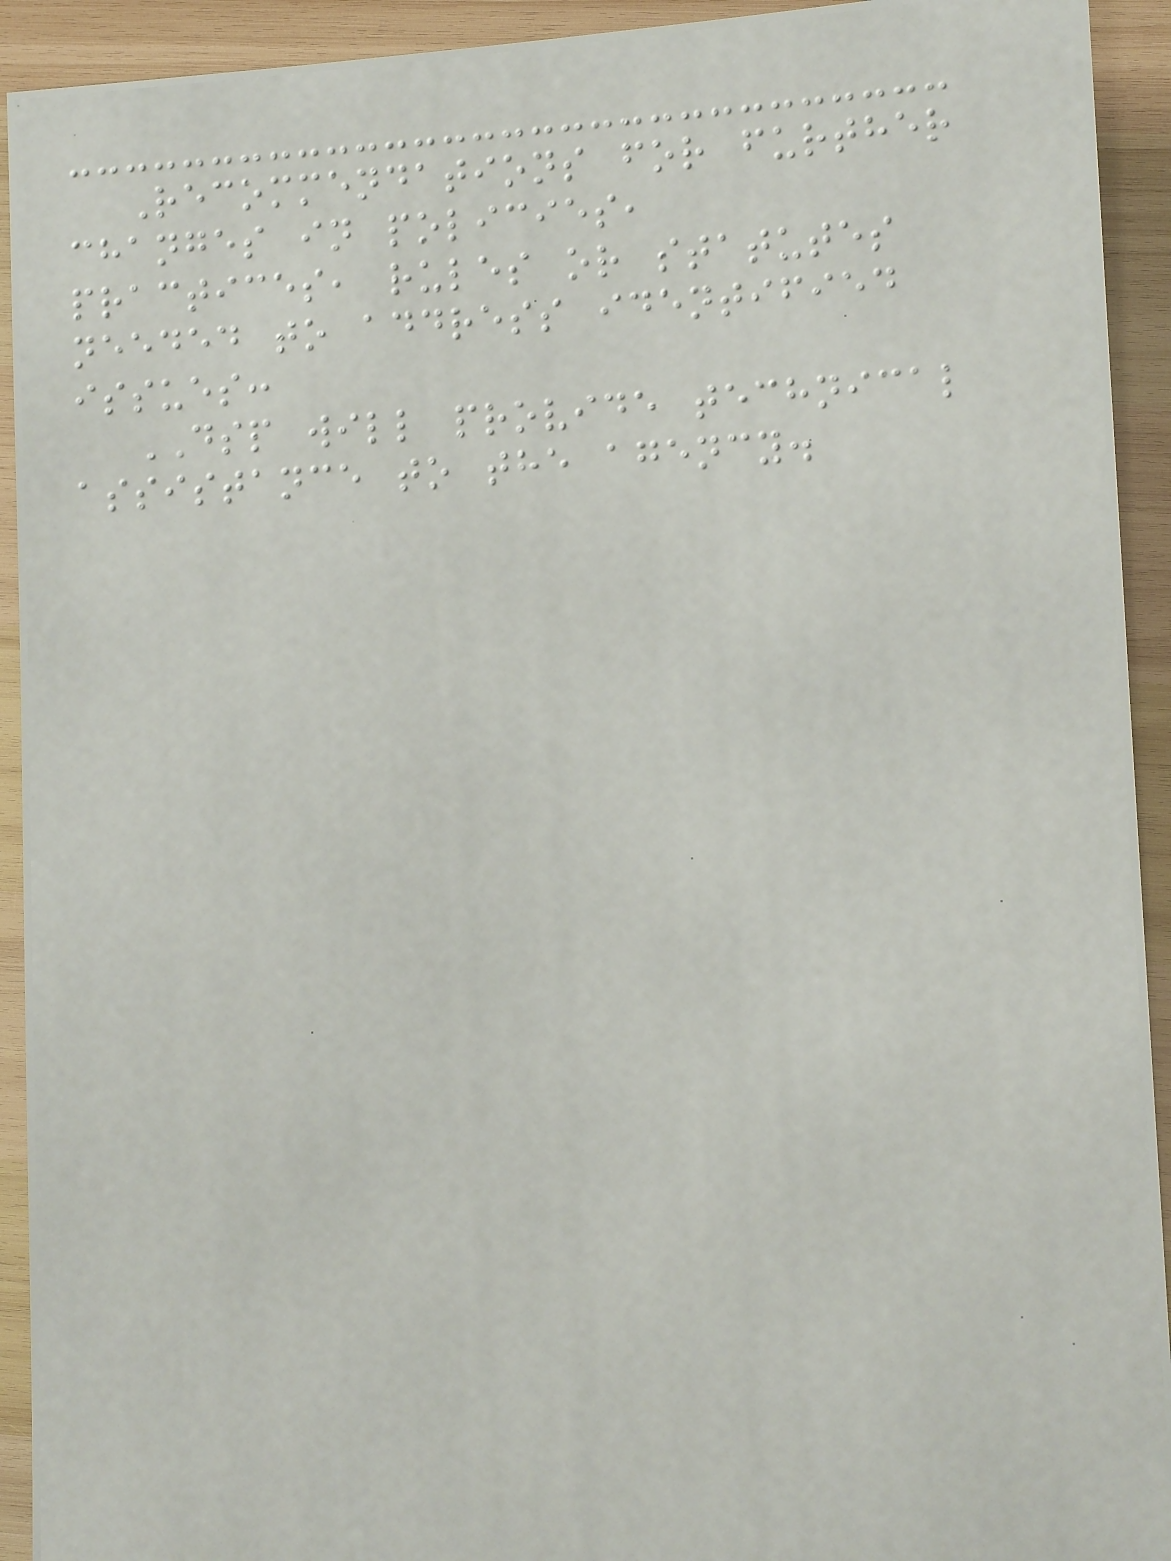Recommendations for further
changes in policies,
practices, rules or statutes
needed to address identified
issues:
DSP will provide technical
assistance to the agency.
